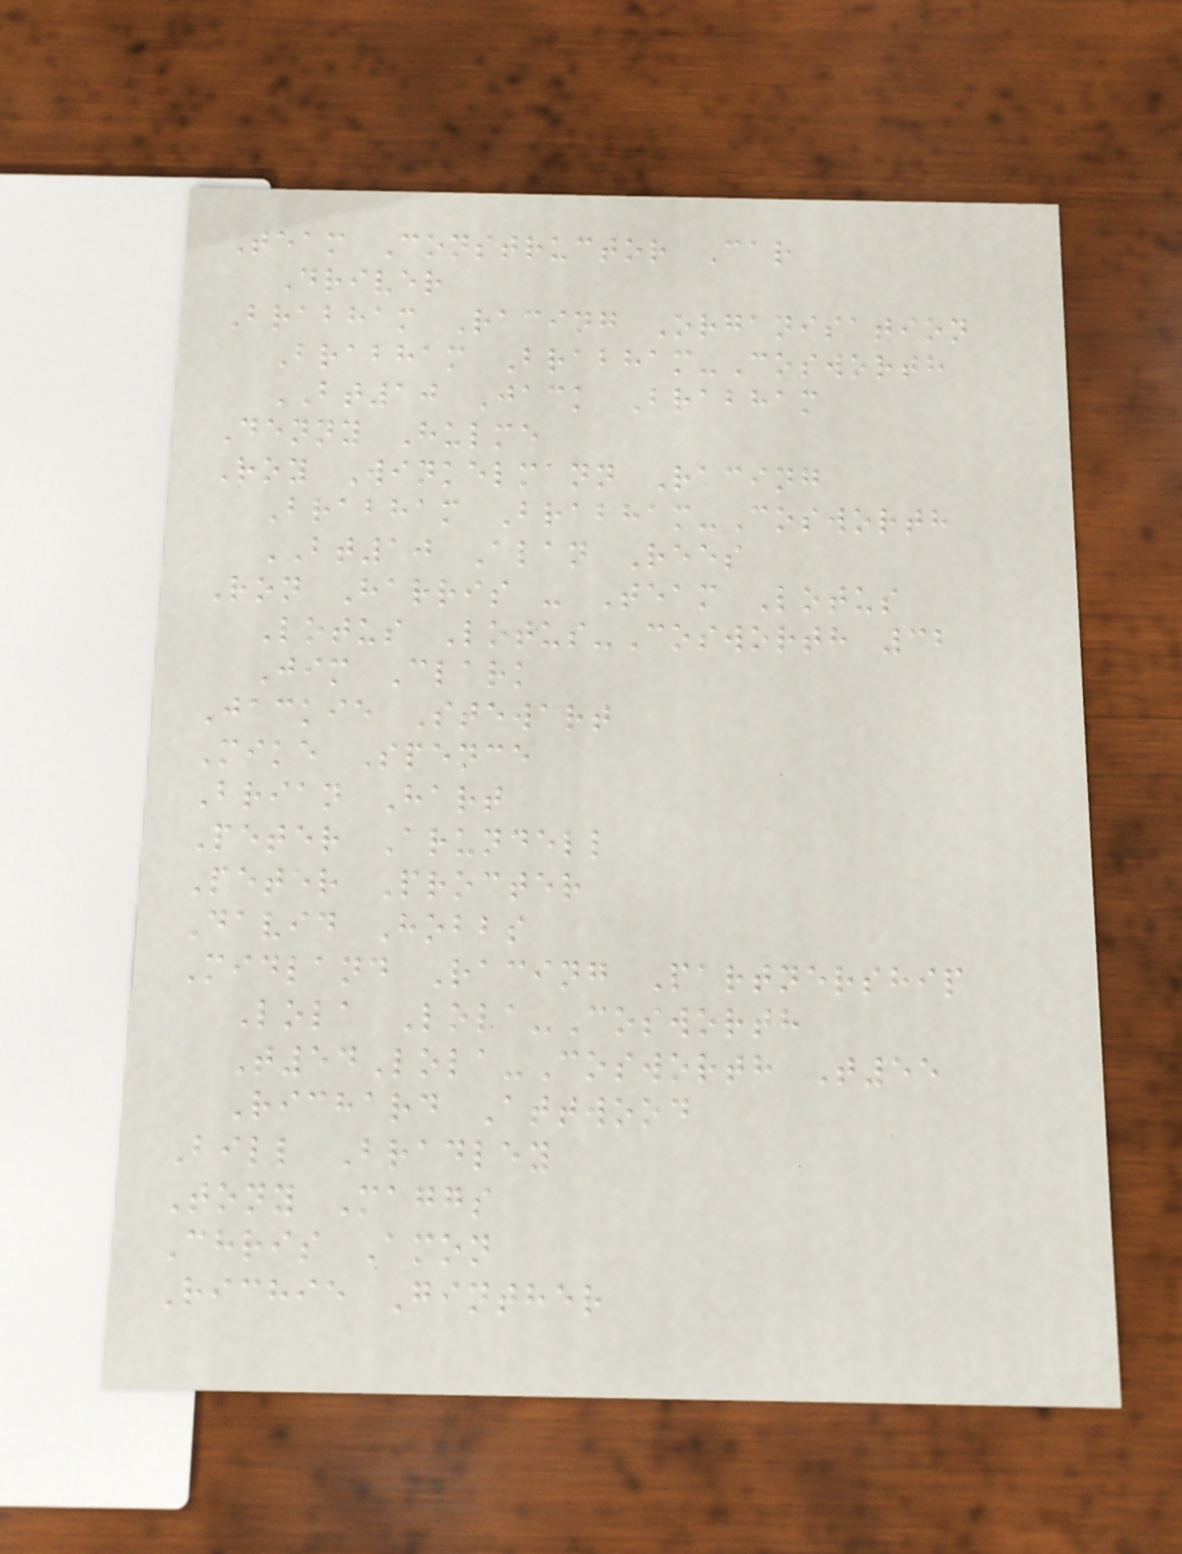Team Constructor Car
Driver
Brabham Racing Organisation
Brabham Brabham-Cosworth
BT10 Jack Brabham
Denny Hulme
Roy Winkelmann Racing
Brabham Brabham-Cosworth
BT10 Alan Rees
Ron Harris - Team Lotus
Lotus Lotus-Cosworth 32
Jim Clark
Jackie Stewart
Mike Spence
Brian Hart
Peter Arundell
Peter Procter
David Hobbs
Midland Racing Partnership
Lola Lola-Cosworth
T54Lola-Cosworth T55
Richard Attwood
Bill Bradley
Tony Maggs
Chris Amon
Richie Ginther
